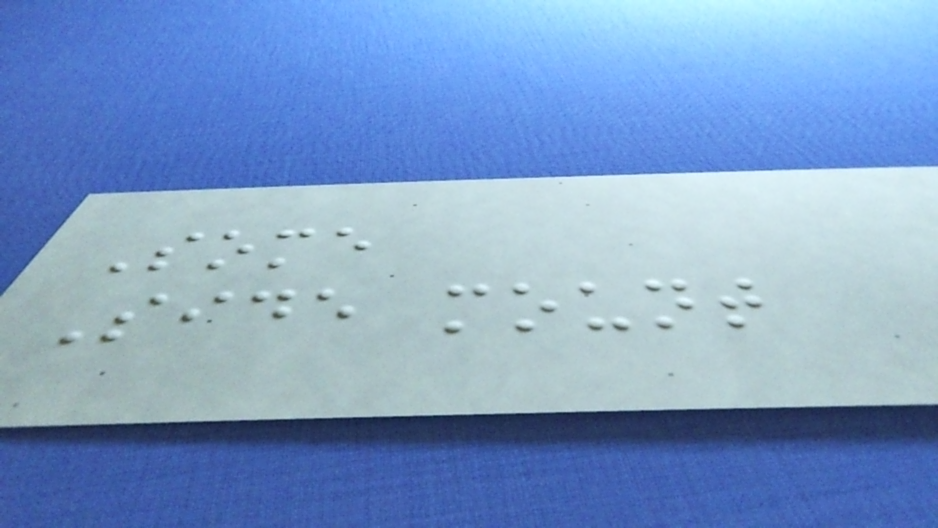Some
Side mount
